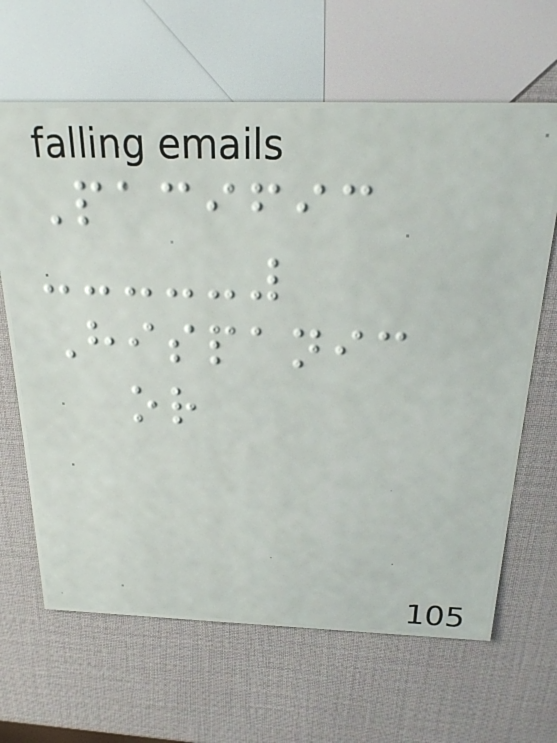Pacific
Hispanic
or
